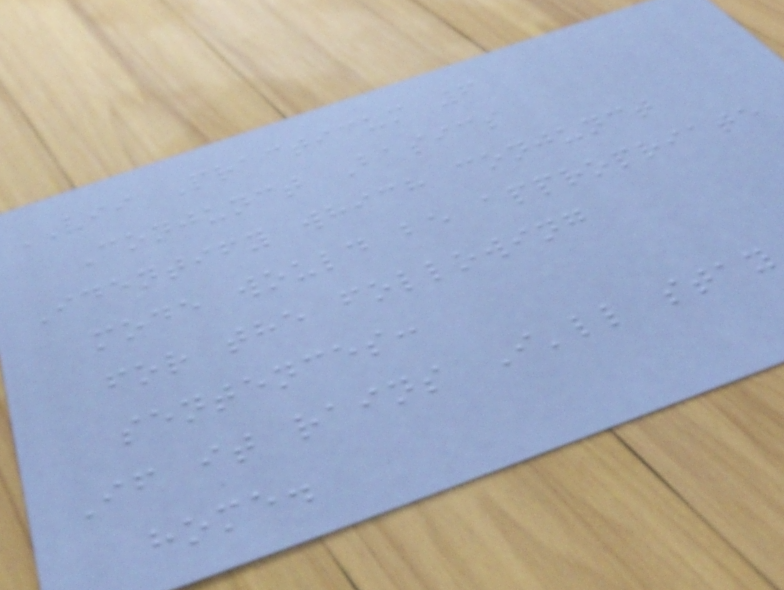VII Practicum 6
Conjunct Basics
Identify which conjunct
mode would be appropriate
for the following
sentences:
If it rains I'll stay
home.
